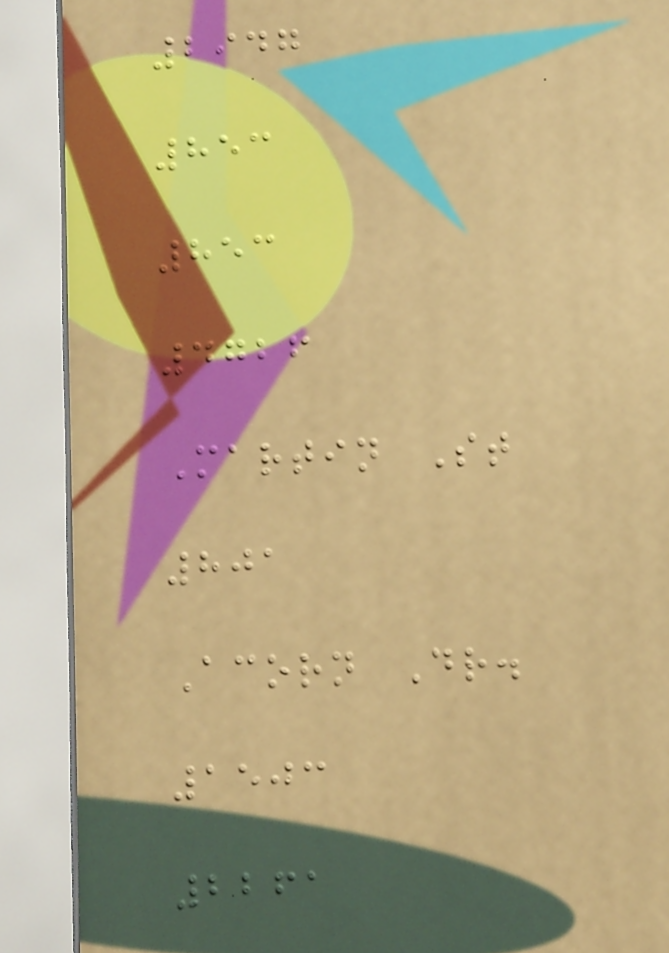2947
853
853
4726
Martin St
801
Acorn Dr.
1503
2261
